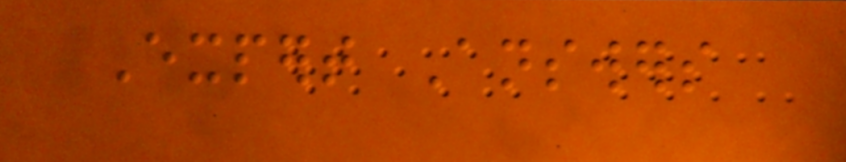Expert Answers
